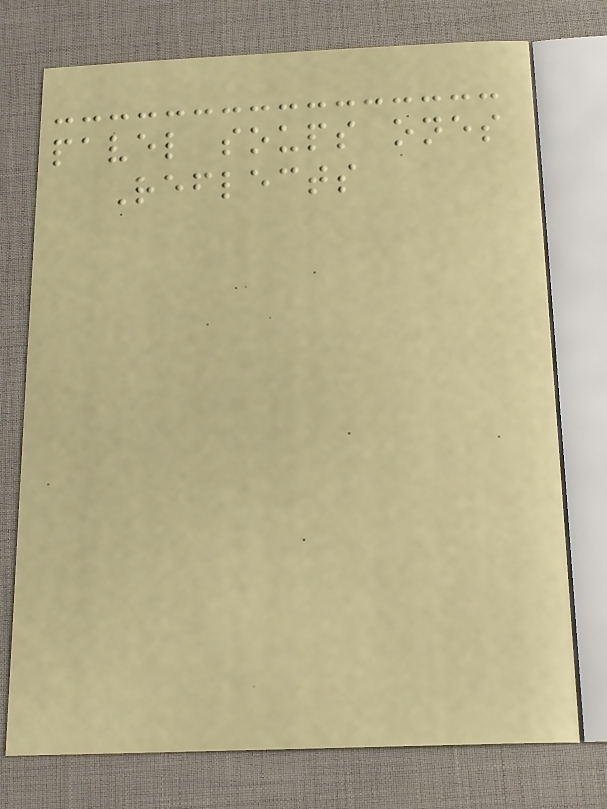pavel soups ones
Reflects
